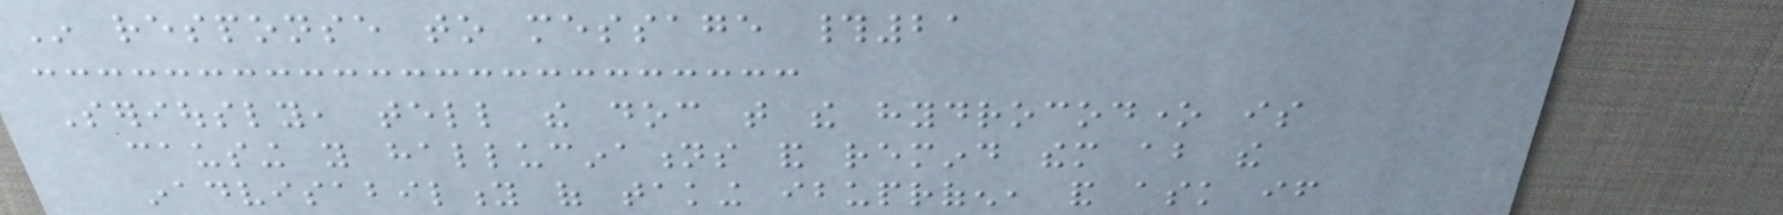In response to message #21
Seriously, tell the doc that the hydrocodone is
causing you hallucinations and remind them about the
inadvisability of taking ibuprofen, and ask if
